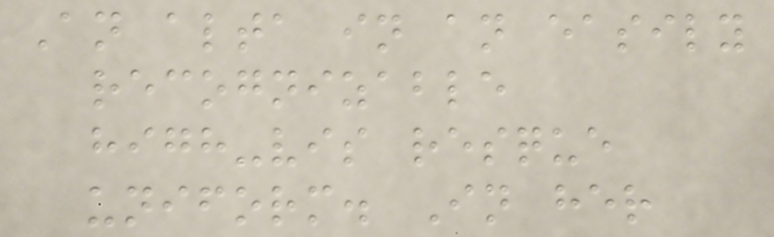An alta in an easily
recognizable
high-vis resque
uniform. In her
